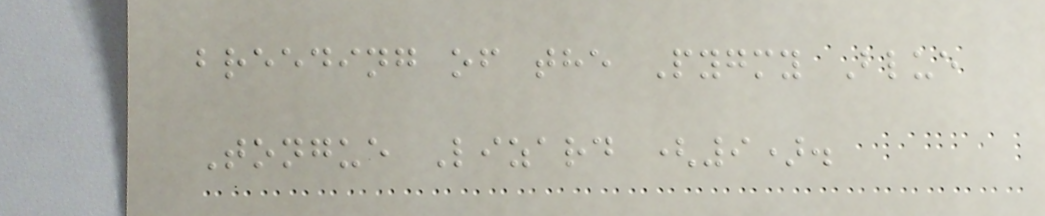breeding of the Pygmy Blue
Tongue Lizard (9).
